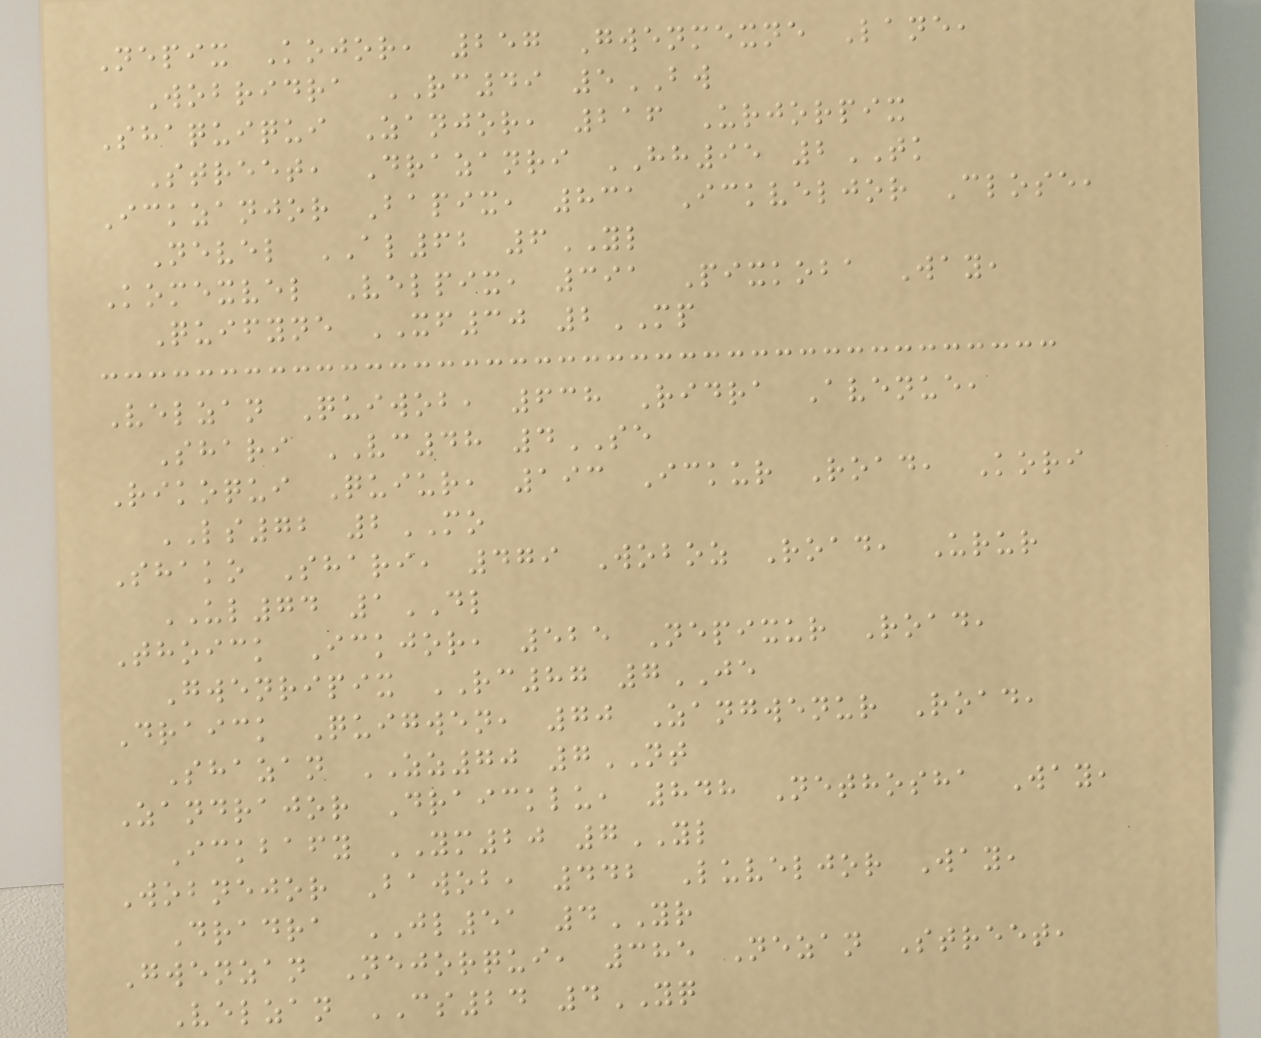Nepix Kojor, 257 Gwenmexne Lane,
Wobridra RC49 5BW
Shaquiqui Zanjor, 216 Urjorpix
Street, Drazanri HH95 2TK
Ickzanjor Bapix, 831 Ickveljor Close,
Nevel AL62 6YL
Komexvel Velpix, 391 Pixkoba Way,
Quifyne XF30 2MP
Velzan Quiwob, 638 Ridra Avenue,
Shari VC48 4SE
Rikoqui Quiur, 193 Ickur Road, Kori
LS72 2MO
Shako Shari, 479 Woboz Road, Urur
UL74 1DL
Thoick Ickjor, 525 Nepixur Road,
Gwenripix RC87 7JE
Draick Quigwen, 70 Zangwenur Road,
Shazan ZZ70 7NT
Zandrajor Draicklu, 848 Nethosha Way,
Ickbafy YM20 7YL
Wobnejor Bawob, 442 Luveljor Way,
Dradra JL51 4YR
Gwenzan Nejorqui, 385 Nezan Street,
Velzan CS24 4YQ
